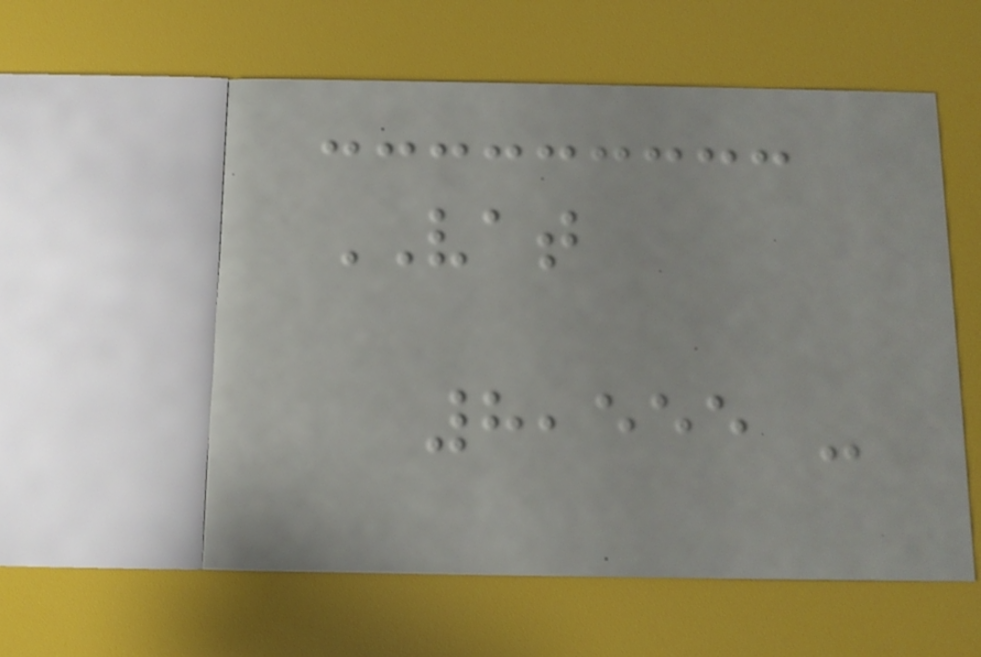VAT
8,555 -
